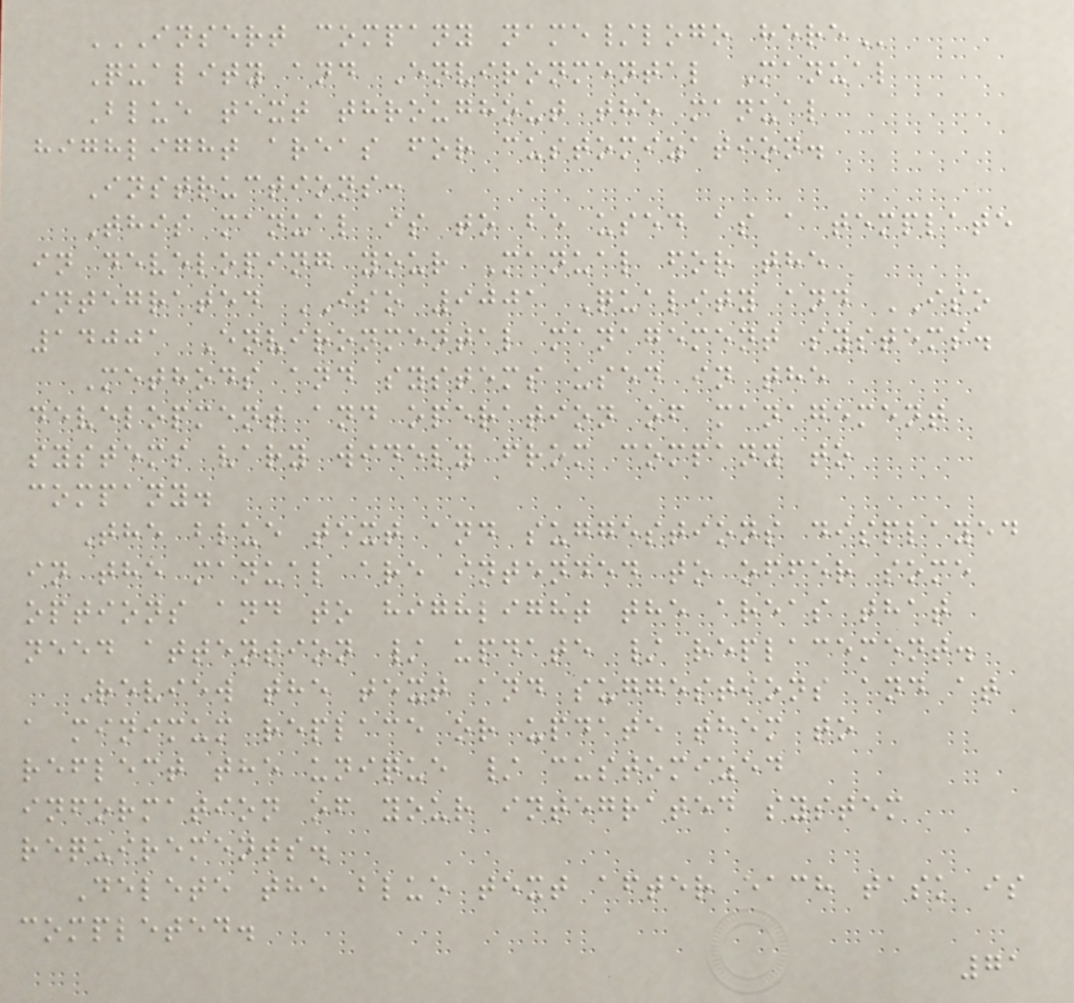INSERT COMPANY NAME/LOGO HERE
Quality and Environmental Manual
Blue text throughout the manual
highlight areas for customization.
Instructions:
This manual is to be used as a template
in developing your Manual for the
integrated ISO 9001 Quality and ISO
14001 Environmental management systems.
Methods and systems used in the
development and operation of management
systems vary widely from company to
company.
The blue text and suggestions displayed
in the manual are intended to offer some
options and to highlight the areas that
need attention / update / replacement.
Review the text and suggestions and at
a minimum replace or update them to
reflect the unique / customized
information of your integrated system
requirements.
Delete the blue text after each task is
completed.
71
